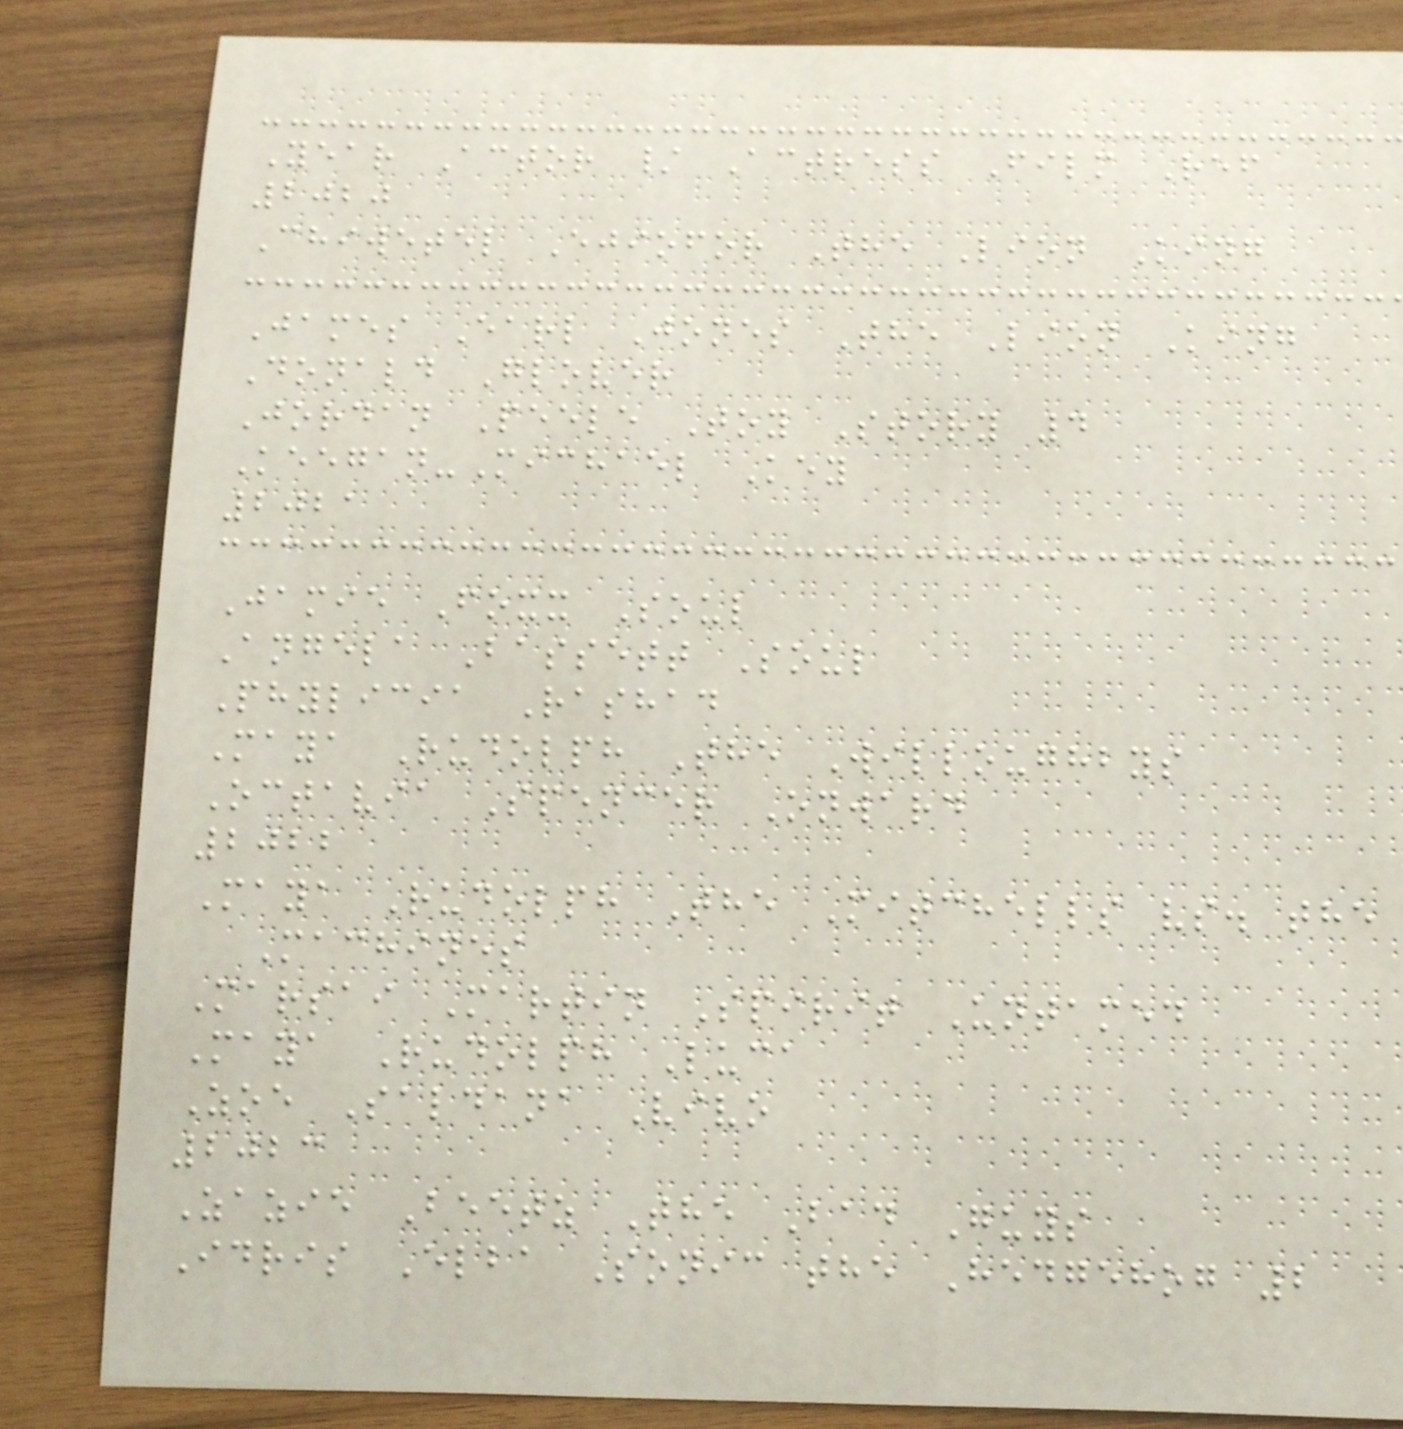Year Actor / Actress Film Ref
2020
Chiwetel Ejiofor The Lion King
James Earl Jones The Lion King
Donald Glover
Jordan Peele Toy Story 4
Keegan-Michael Key
2021
Jamie Foxx Soul
Angela Bassett Soul
Phylicia Rashad
Maya Rudolph The Willoughbys
Octavia Spencer Onward
2022
Maya Rudolph The Mitchells vs. the
Machines
Marsai Martin Spirit Untamed
Maya Rudolph Luca
Zoe Saldana Vivo
2023
Zazie Beetz The Bad Guys
Idris Elba Sonic the Hedgehog 2
